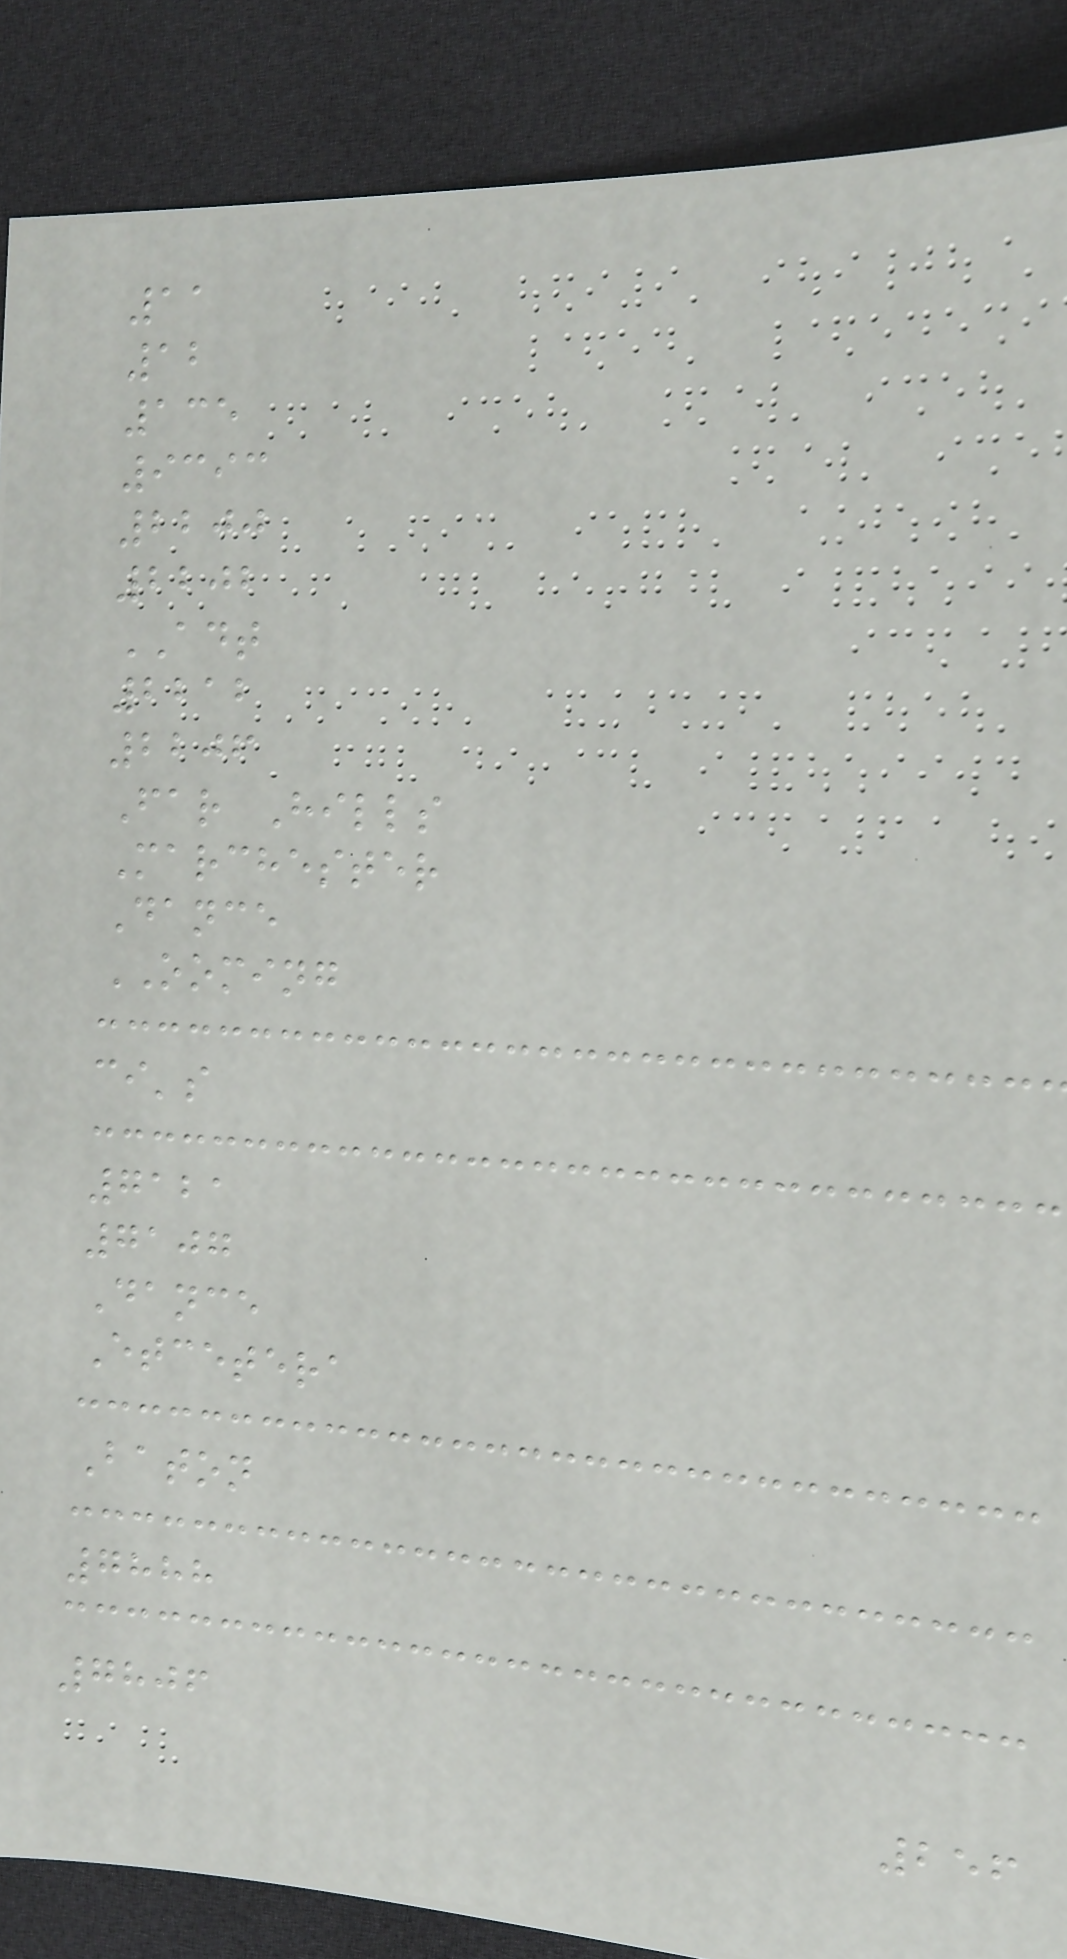11
12
135
9393
2200
2202
ADT
2212
2206
Far Hills
Marchester
Dance
OOMING
ci's
7121
7107
Dance
Etcetera
Baton
7888
7806
256
